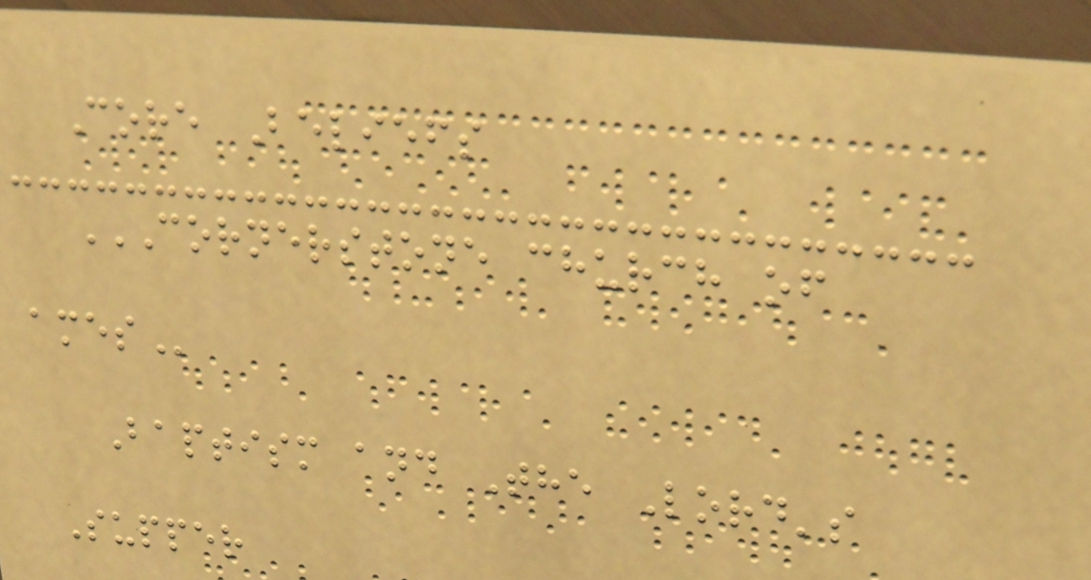Core Beliefs
CORNERSTONE CHURCH OF
AMES
Baptism and The Lord's
Supper
